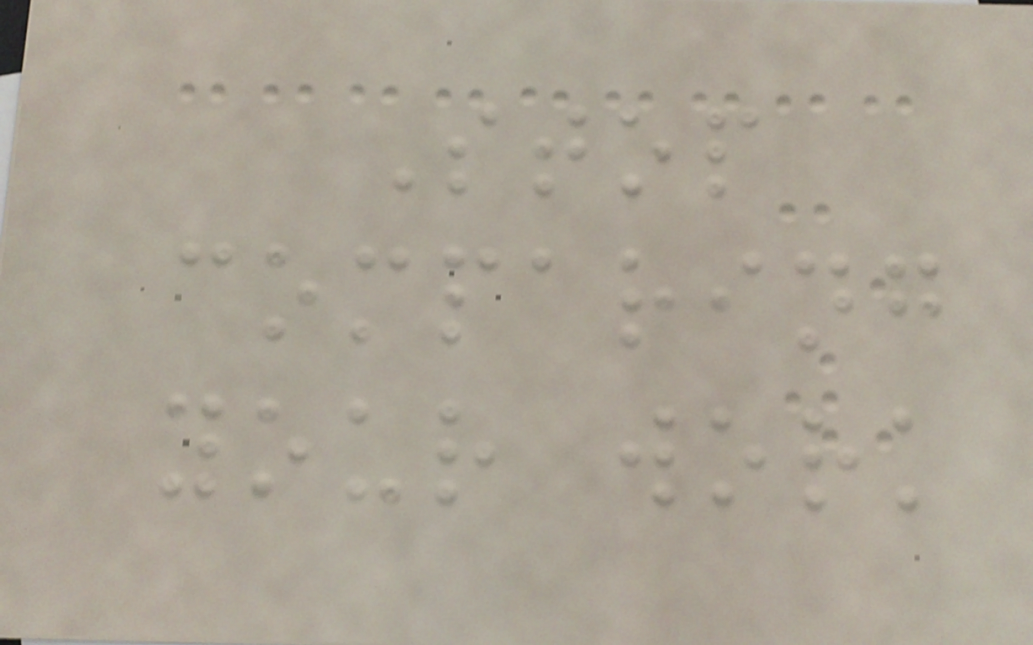Stop
comparing
your work
